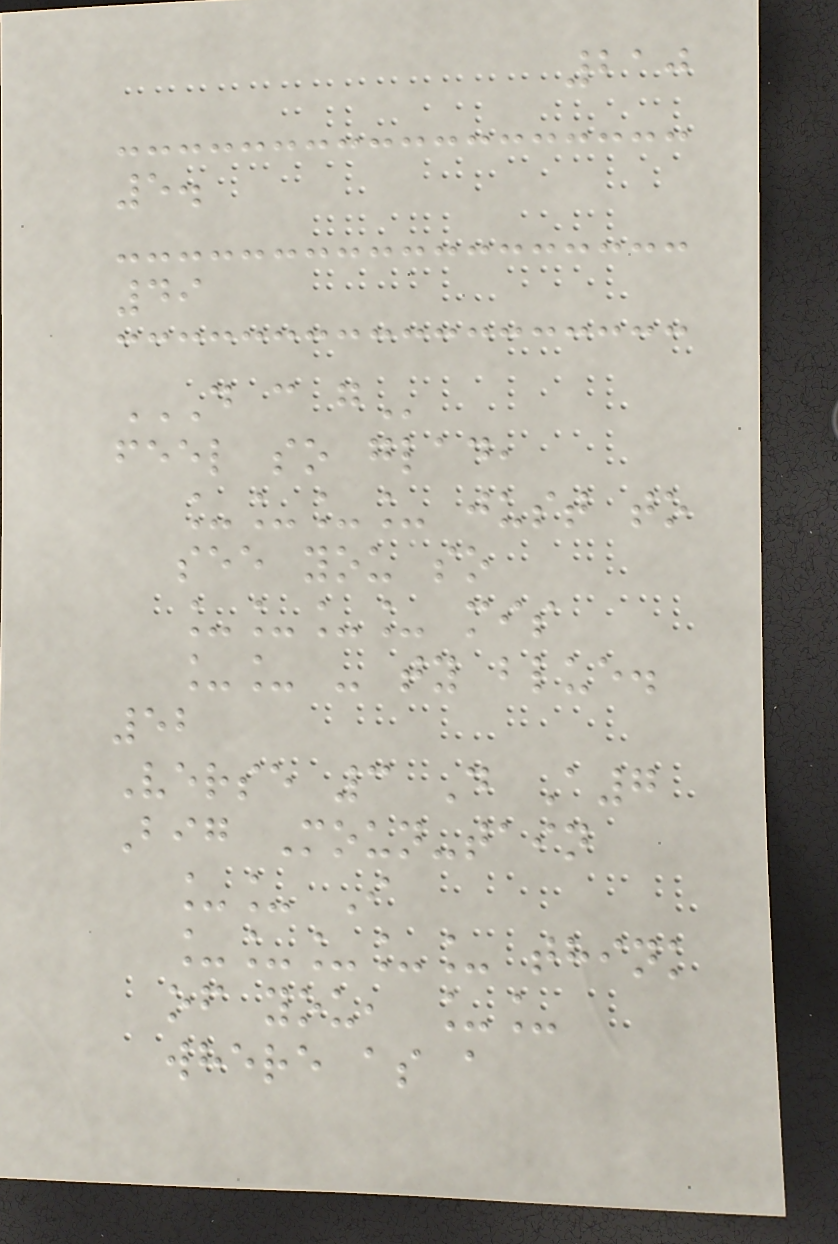210
5.
49
D C G
feel so glad,
____ just to
see you so
____ mis
__ - ty blue.
52
Verse 3 D A7
Big Moun-tain
__ I
_____ think
of you, __
where as a
